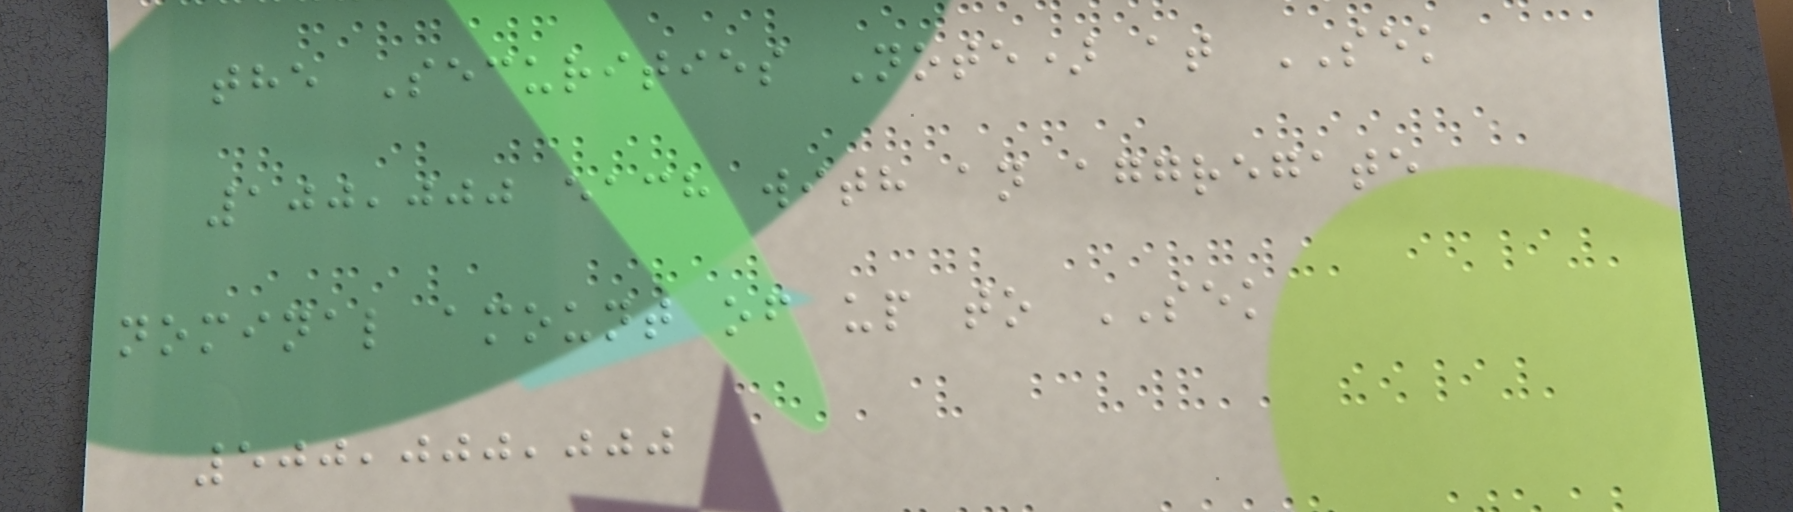the Securities Note) at SEK
100,000 each with an aggregate
nominal amount of up to SEK
500,000,000
